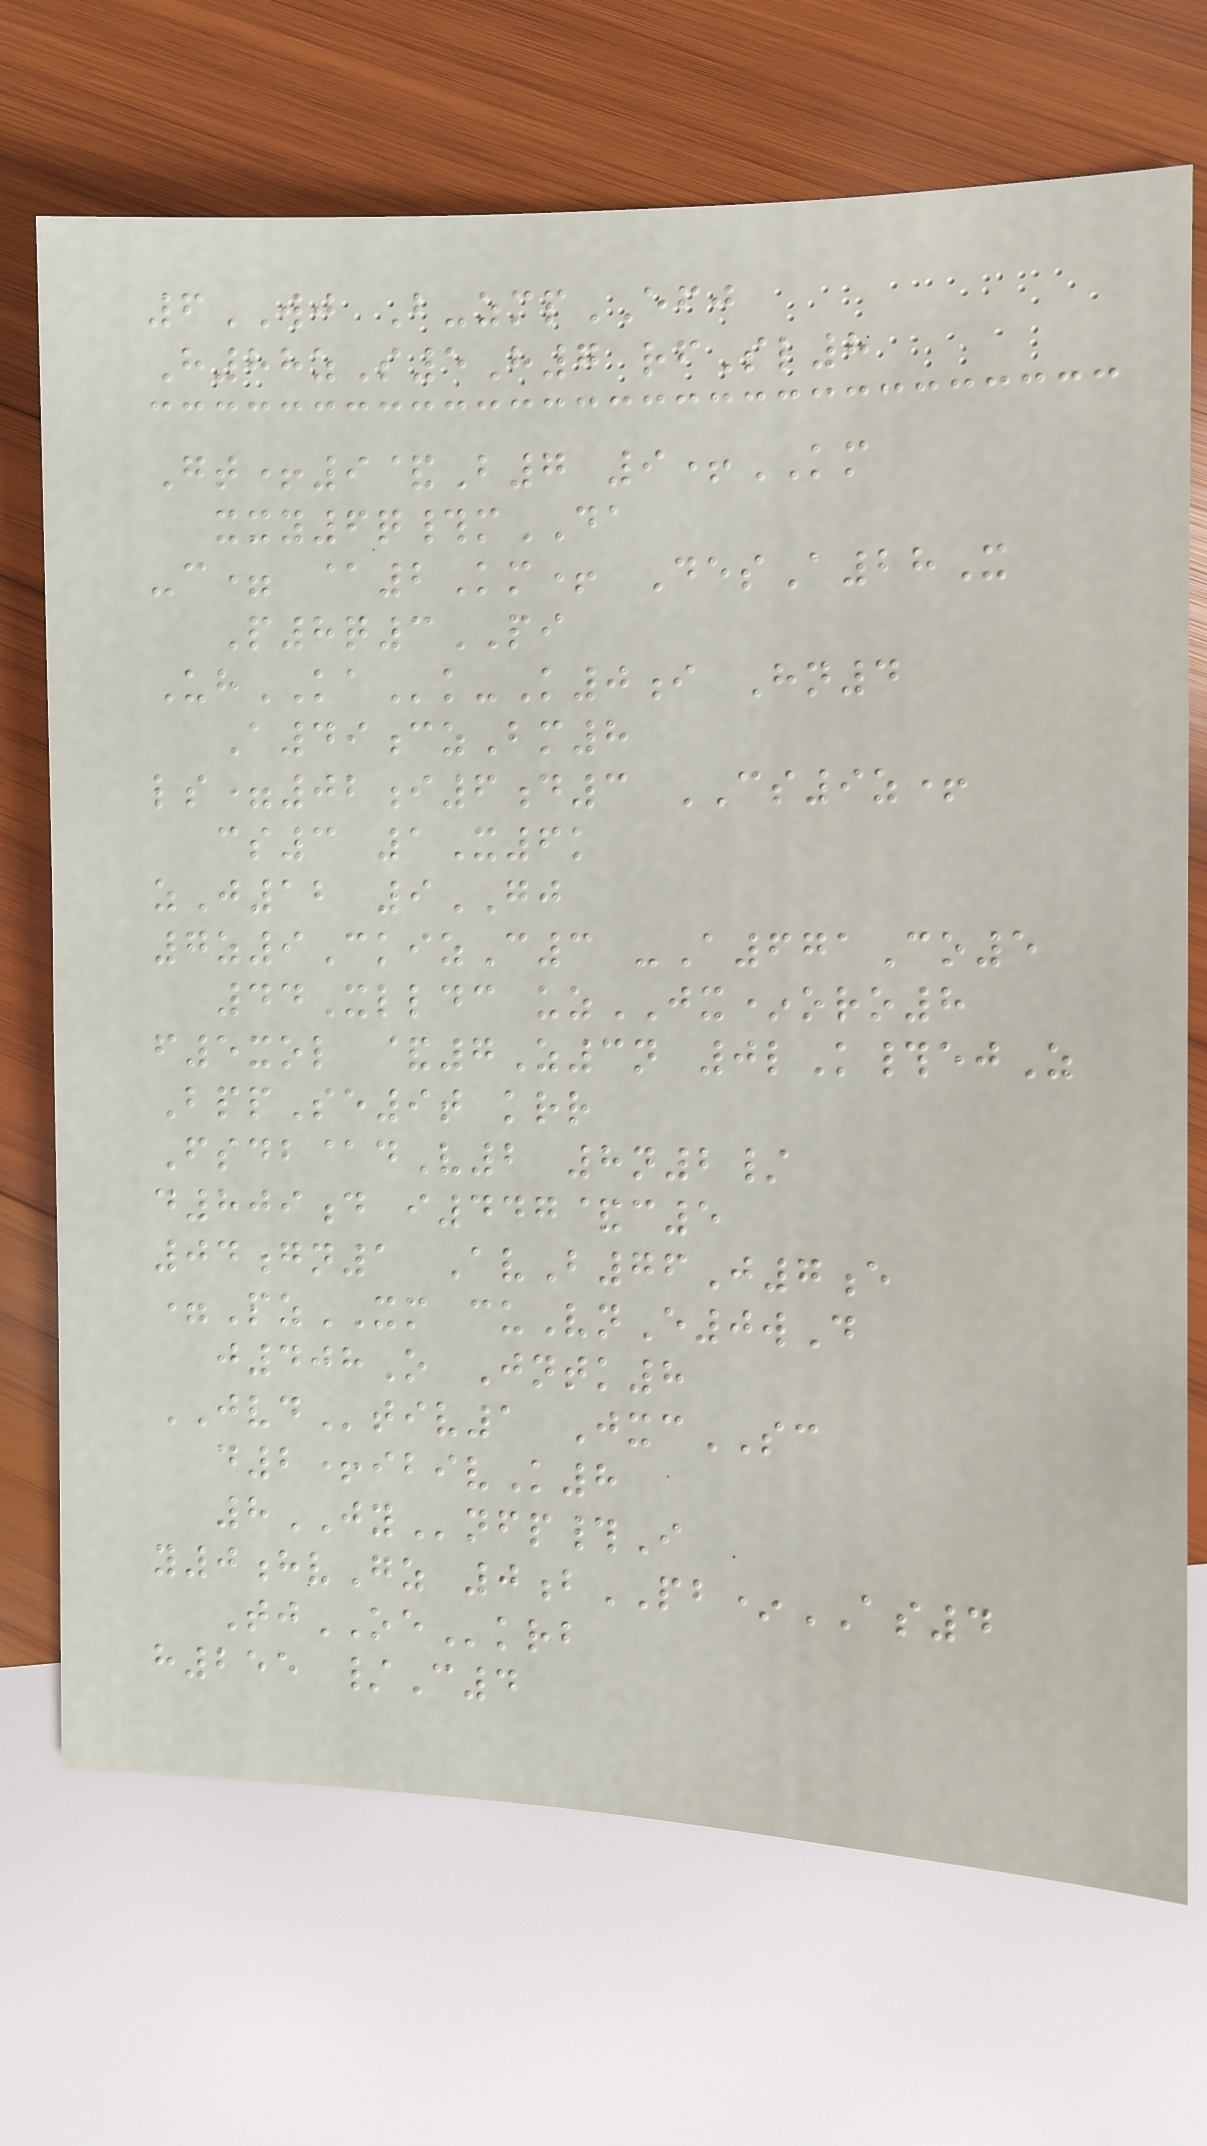6WJ B-zmpEFJ
H88zS5H7 rfSl8
Gt+9&B7 9+KM
xxy6q#mDA
-c= @2Km+ DesA28X
P8q3PI
UhKAk-K0i Hn4
A49czBm8
ls=02i6d3 CS9z+
cs3 1X6k
zJ12 9GJ
7z9CkizC3 -A671Co5
44Xlldc uzJX*oro8
f5xol &7Z3n 0lK#ejZ
BppSe9t krr
Fsdb@dV2 8n2/
d809d i447&c5
04gn1 AvB76J7e
=PzXM cuVnE0wD
j408O Jntk8
JVDtiv1 JxcSC
d2+ibivK8
8JYnfp#I
y0hvGz 0bPB*AS4
TjOEkrb
h255 /C4
